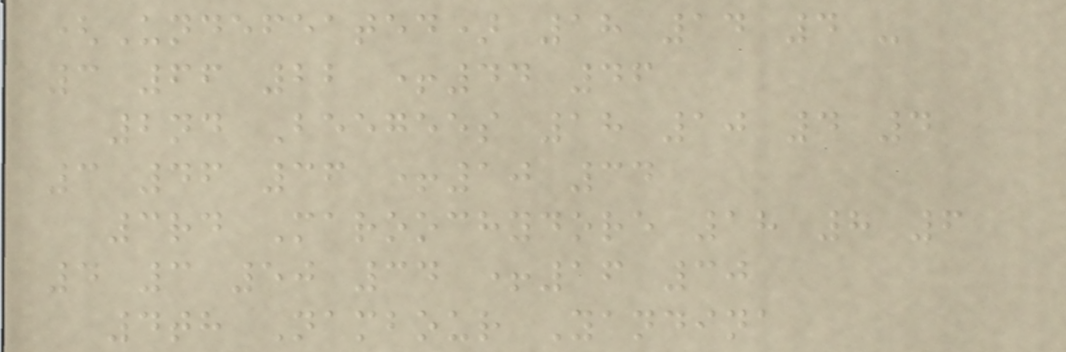(Undefeated) 18 14 4 -
3 66 22 +44 46
2nd Beegees 18 10 4 4
3 46 36 +10 34
3rd Maroochydore 18 8 6
4 3 50 34 +16 30
4th Nambour Yandina
